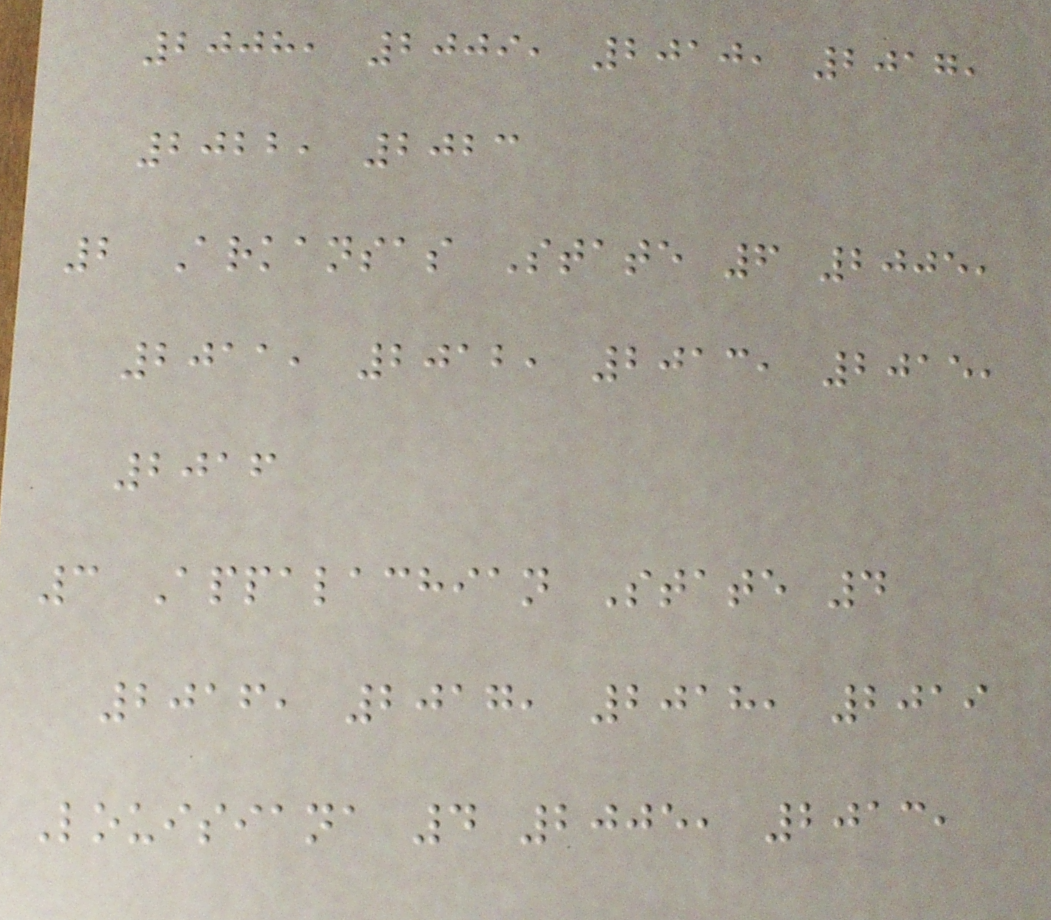2008, 2009, 2010, 2017,
2022, 2023
2 Arkansas State 6 2005,
2011, 2012, 2013, 2015,
2016
3 Appalachian State 4
2016, 2017, 2018, 2019
Louisiana 4 2005, 2013,
